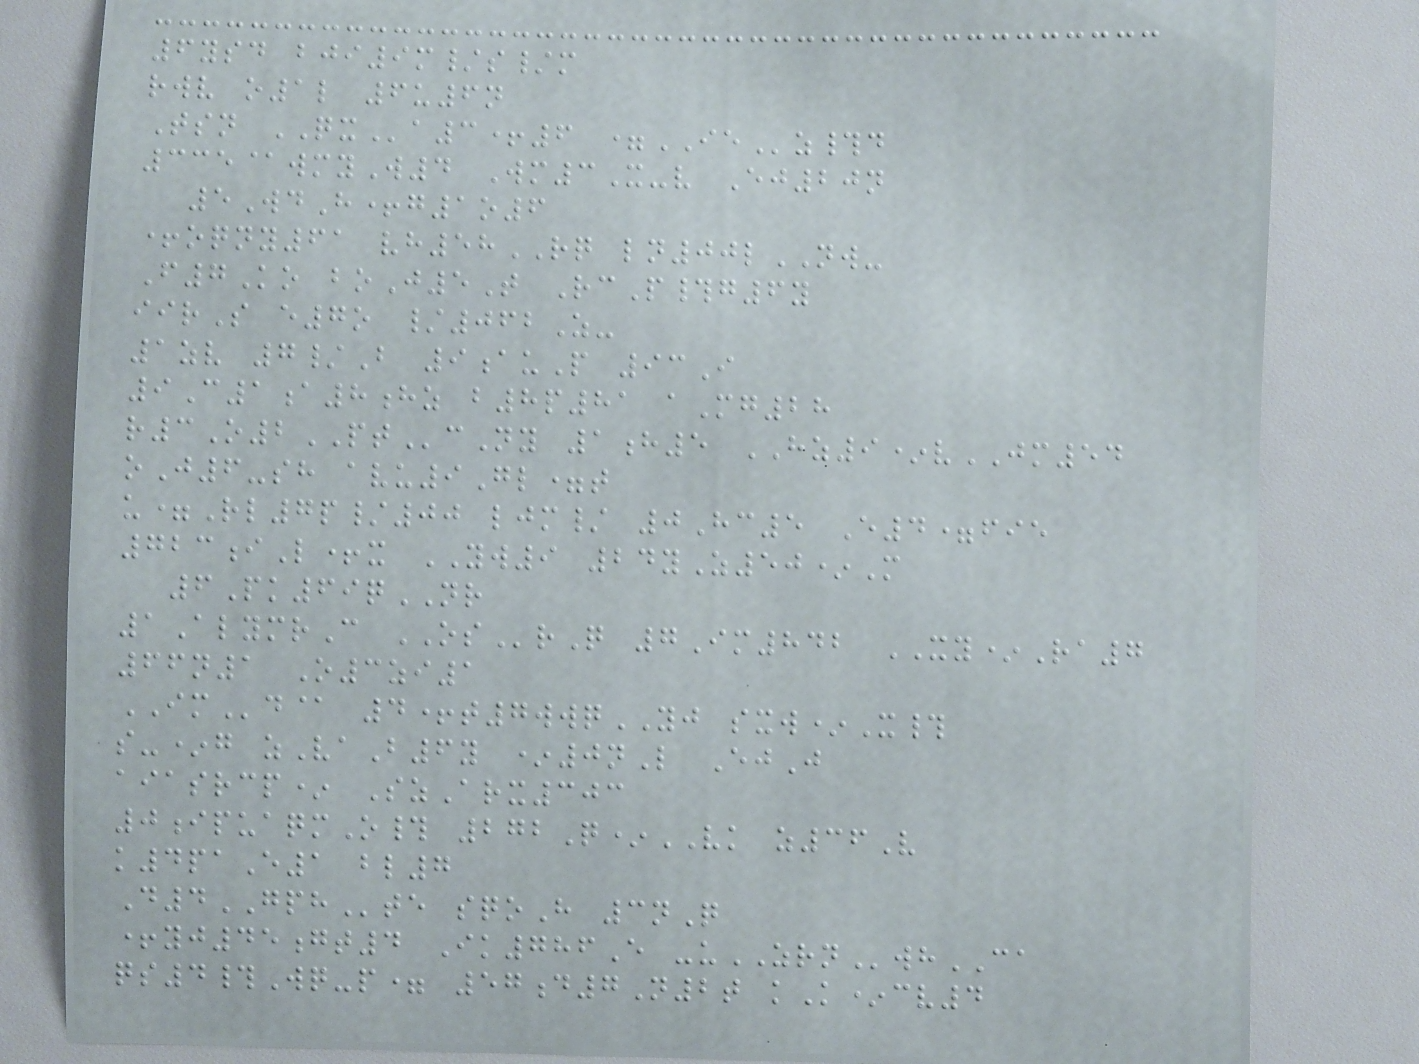6ysd bji9m/s/m
rwv o1l 6u6n
Tsn QXa3+6 =IEz#d
335@wmyW4 Wm3X-v Ej20n
5WdH+g1o6
+oqny61 vh58RQ ln00lNW-
F7Ko boJ5T RcP#g6y
iirS e7o /062Z-
1zv 7/B 9auP 93I
9C1a8hz b8p81 aMg28
r3O2PTcNy 1h5 HZ9*vJM54
oJ6-sh avu9Gl=t
u=Rl7p/00 ljm/ 0Hc5 E4=fie
723iL+x YW9 24yZ50*M
6Pk69qNR
1AlymrC OSrQ 7Im842 XY*Ra7
66n1 O3zi1
IMd@ 4+t7wwqYJ sxw*X#
s-*g zVaB6y *0nL EjJ
aiasrcp* SzArx303
0ipuaqmO# 272Q*VK z36V
k4paE1 bl7
D4GPHte sqoH 3nQ
+yj45gt4 Ik786E -uZRNwhCA
qs4#Wq-p= 57d7N2t kK*cv4
